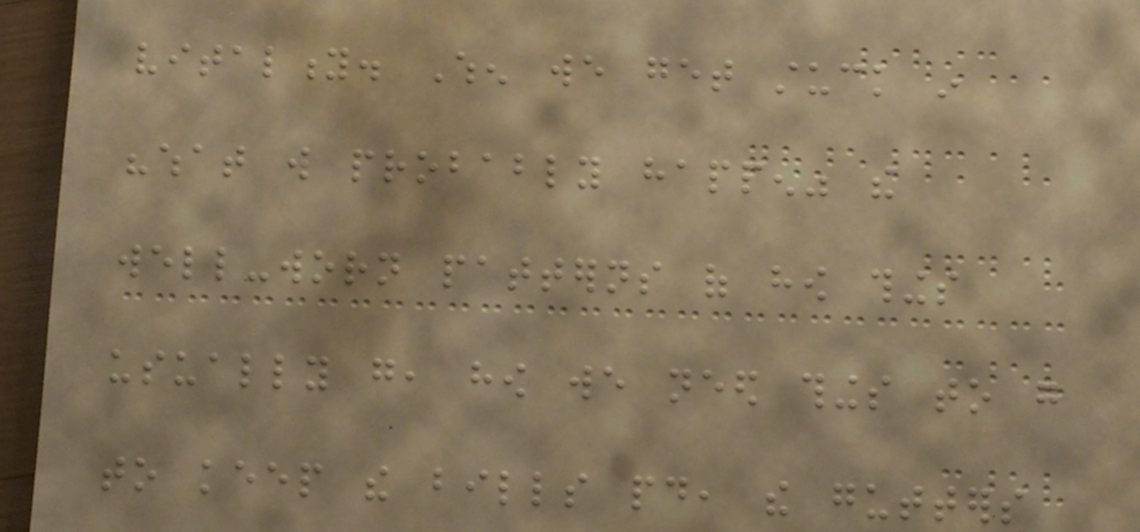vitality. When we get stuck in
"what will probably happen" the
well-worn patterns of how things
usually go, how we need things to go
to keep the bills paid, the gutters
